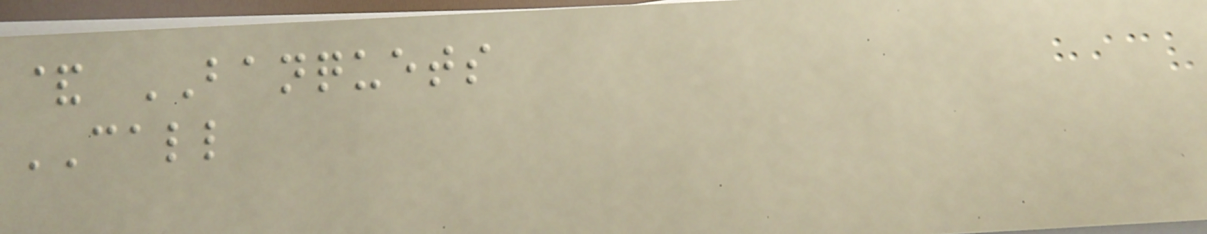& BANQUETS
CALL
